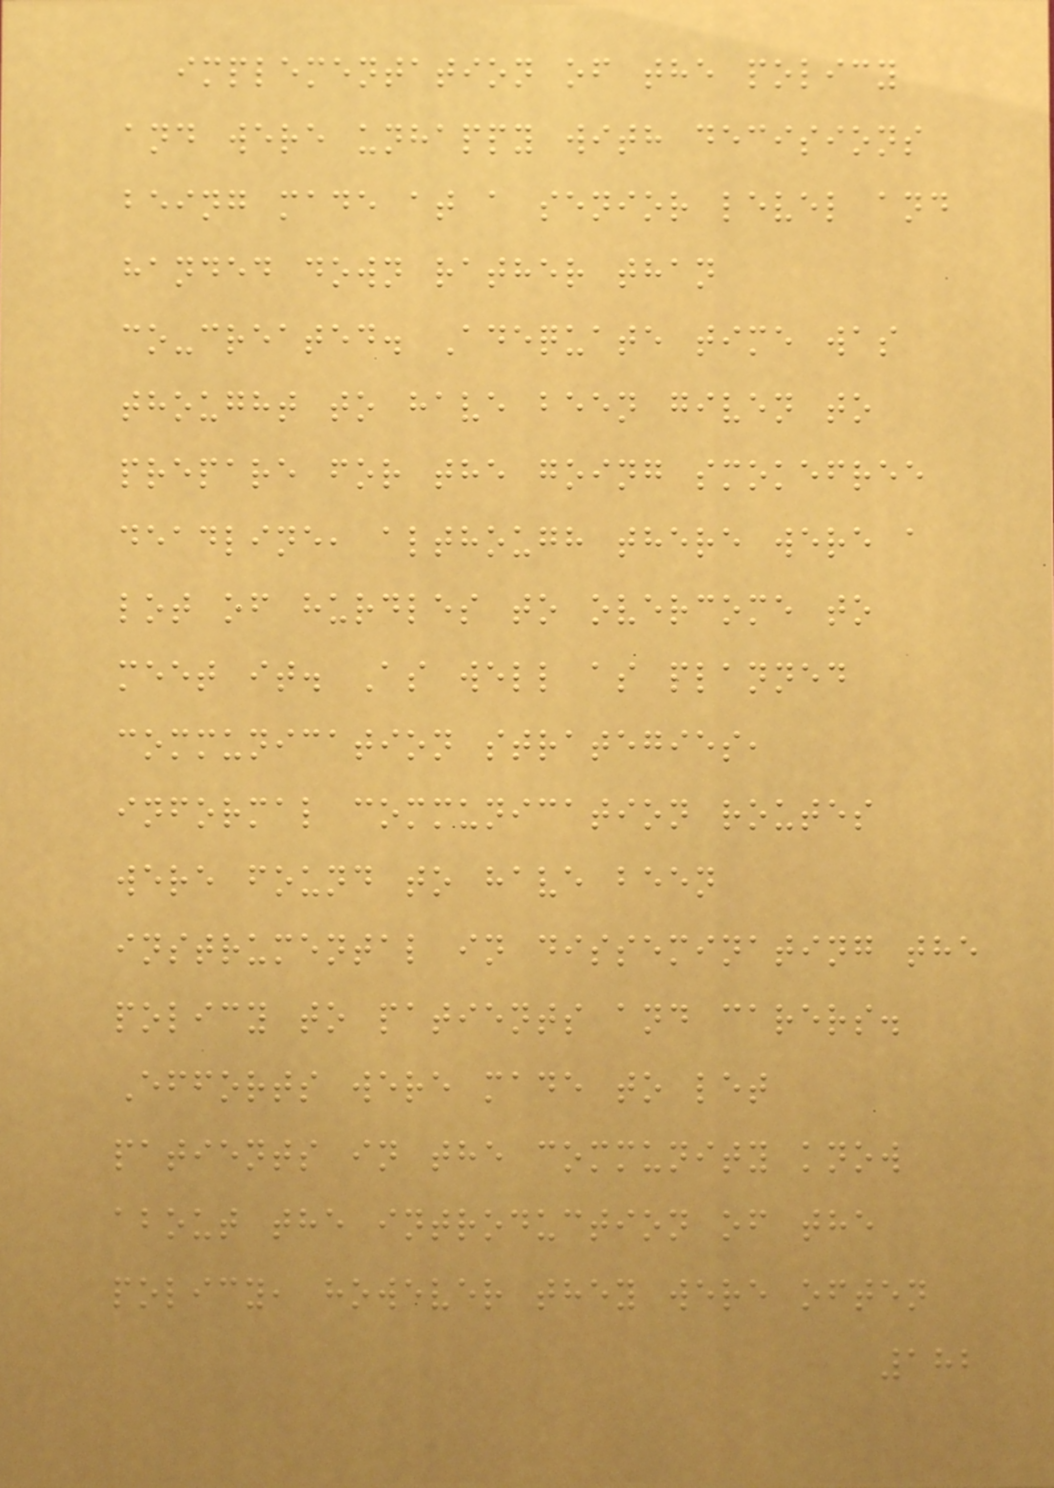implementation of the policy
and were unhappy with decisions
being made at a senior level and
handed down rather than
co-created. Adequate time was
thought to have been given to
prepare for the going smokefree
deadline, although there were a
lot of hurdles to overcome to
meet it. As well as planned
communication strategies,
informal communication routes
were found to have been
instrumental in disseminating the
policy to patients and carers.
Efforts were made to let
patients in the community know
about the introduction of the
policy, however they were often
182
